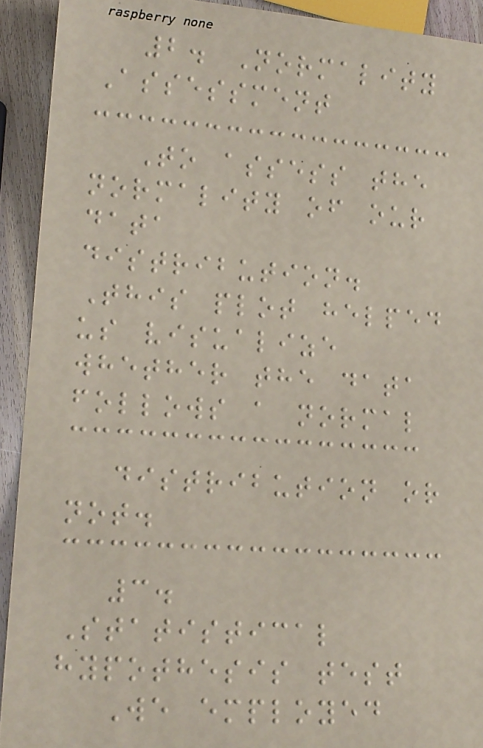2. Normality
Assessment
To assess the
normality of our
data
distribution.
This plot helped
us visualize
whether the data
follows a normal
distribution or
not.
3.
Statistical
hypothesis test
We employed
